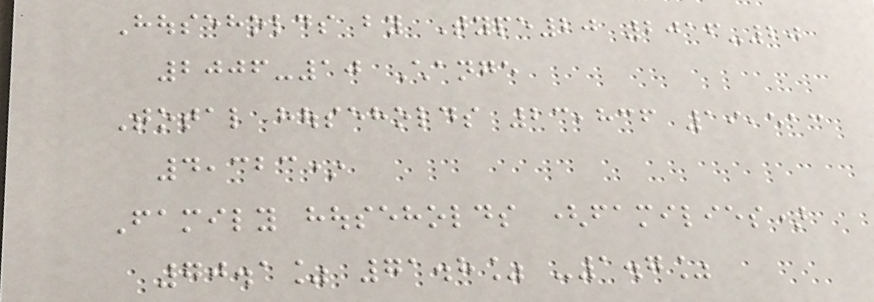Households by Type20 2016-20
2006-10 Change
Total households 23,836 19,513
4,323*
Family households (families)
70.1% 71.8% -1.7%
